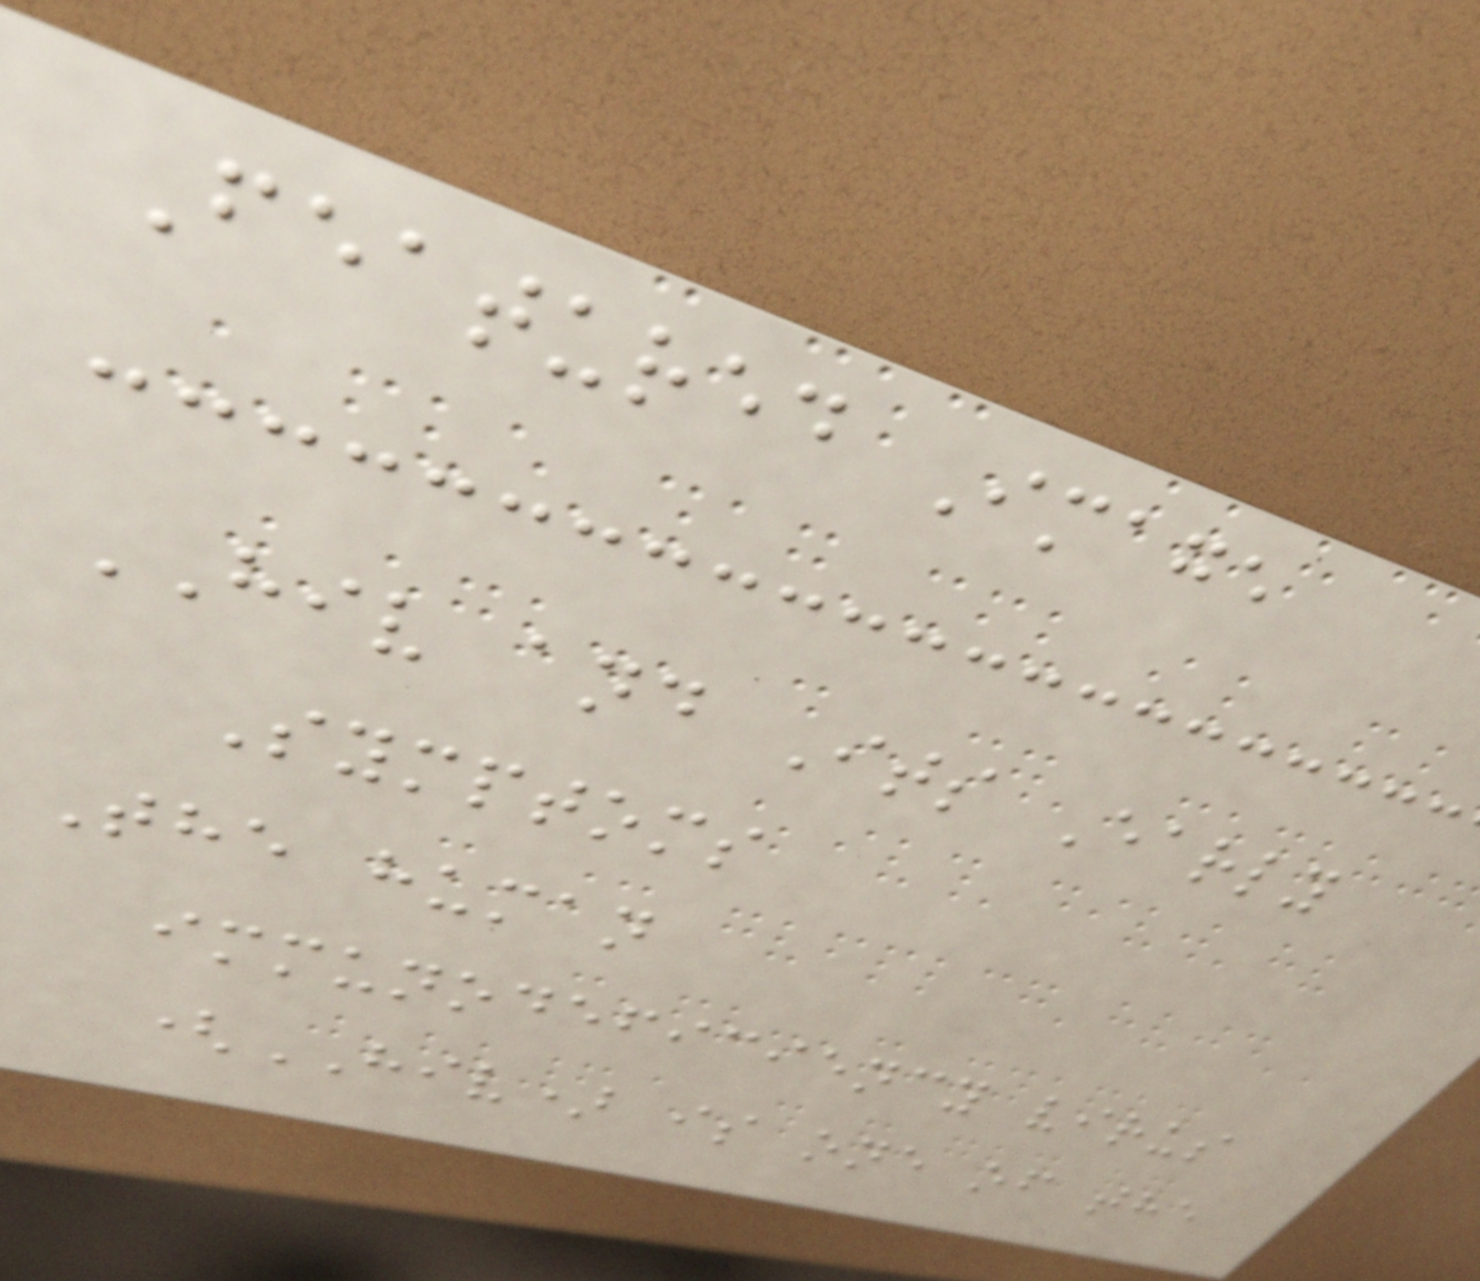Featured Image
HIV and Its Early
Symptoms
The human
immunodeficiency virus
(HIV) is one of the
